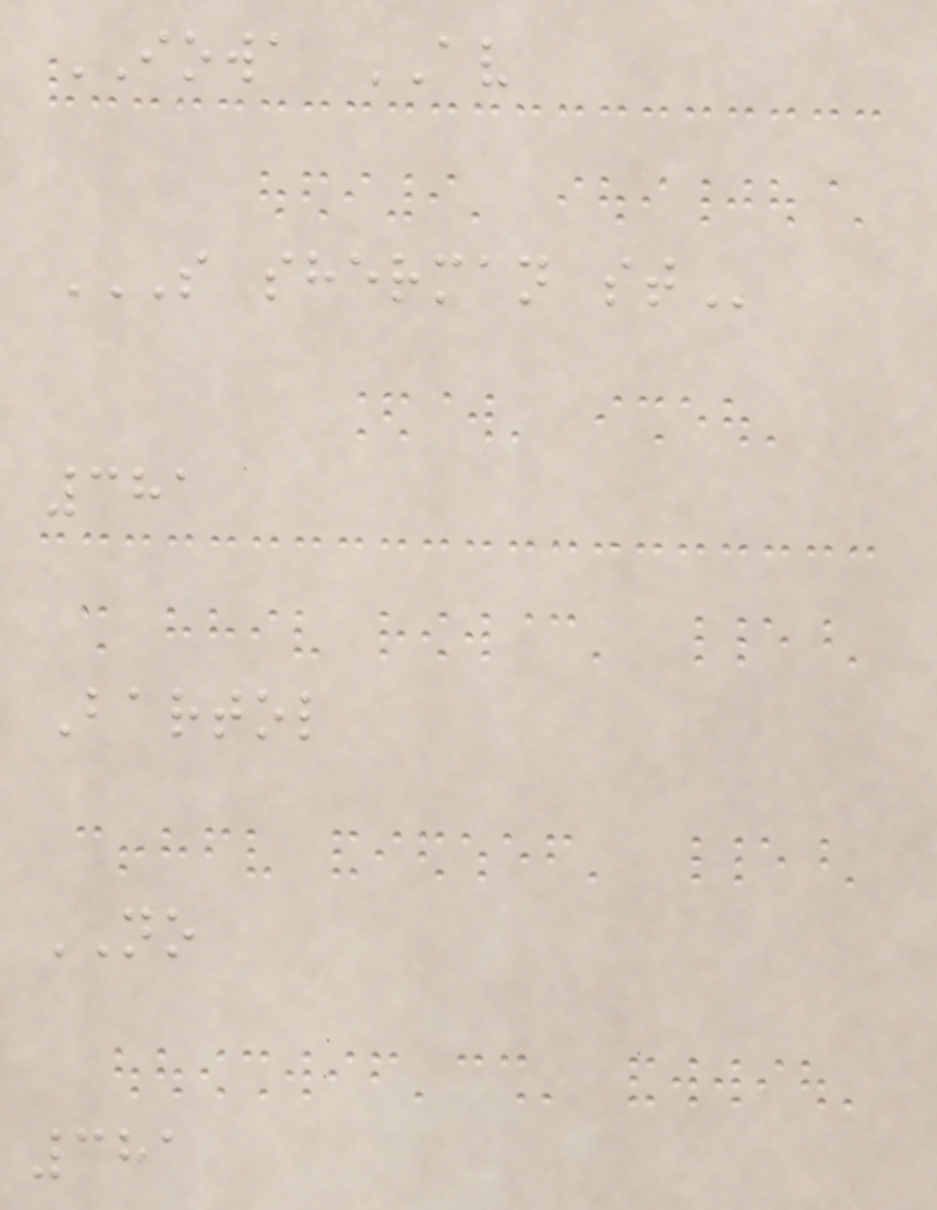IOWA AV
S SHERMAN ST
381
Bartol
NO
381
